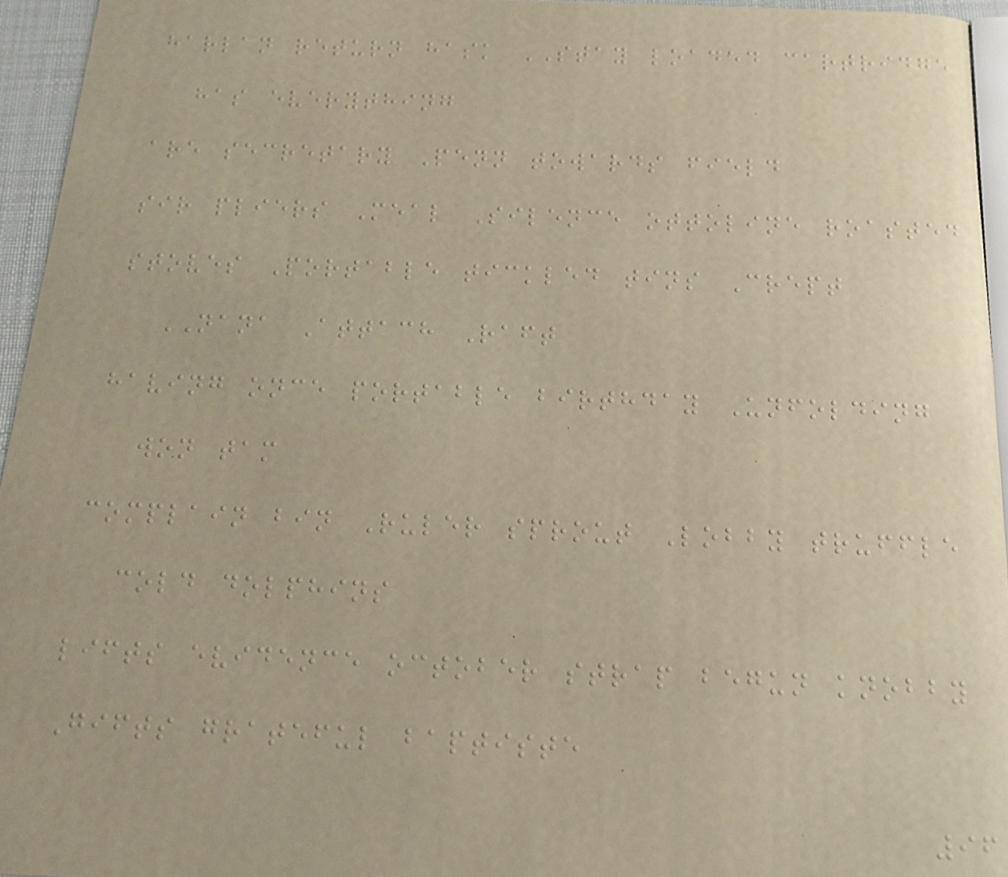harlan return hask STAY loaded cartridge
has everything
are secretary Penn towards field
sir pliers Meal Silence ottoline roasted
stoves Portable tickled tins Crept
NANA Attach Raft
having once portable birthday Unfolding
won tam
complain bin Ruler sprout Lobby truffle
cold dolphins
lifts evidence october strap begun knobby
Gifts grateful baptiste
96
